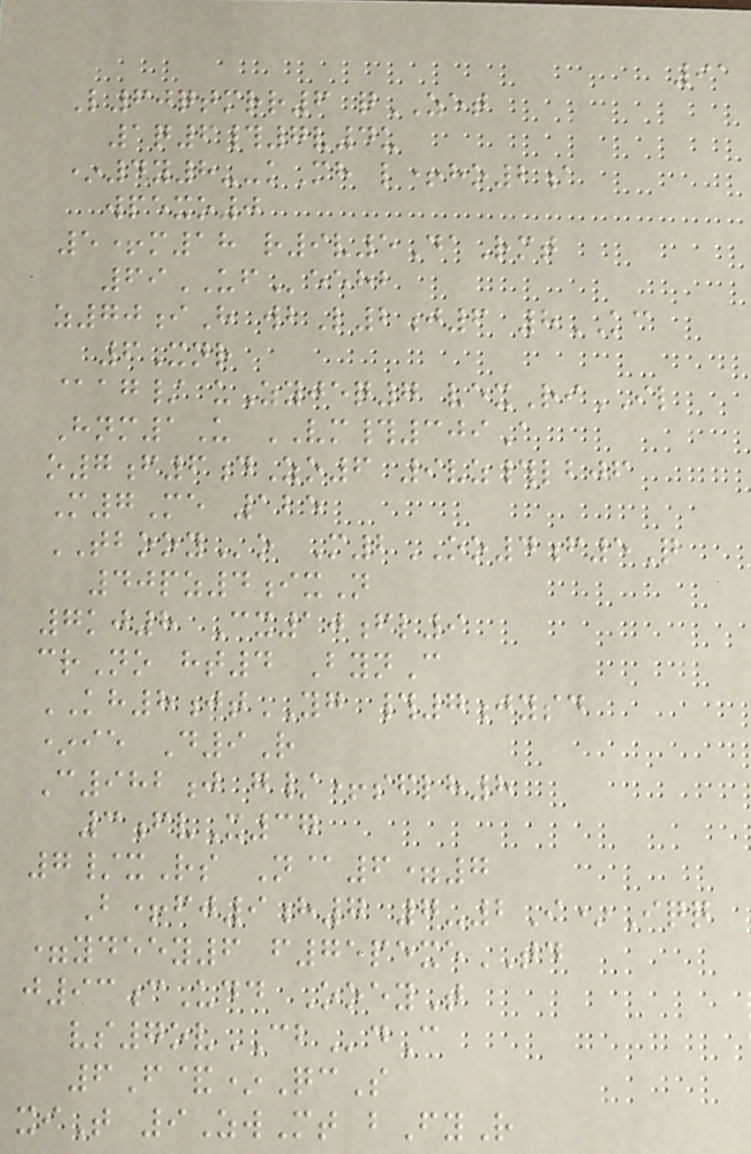91
L60qtmrr6 qZET
1q6#7v4u
*4y8--kMh l+ho2a
wpexo0
5+m18 r9v5DaRmt
69UFeehb
z70iH wbL2j6 8KC
6Xnr
@ag/ uZyjeq7 vexRiIL
Hnm1U VM#309A
o7f6dZo6 9vz#lbjf
M7Me 125
TBOOYo M2OO4f5Q
40pz4ixN
7kj8 Cx10fl9
crNo ht4 BynC
KH8jtYG #7jysd
*ie D9R
C982j g/+sflh8
3fvX37
7/xRs N@6=7
B+fj9h7 7-2I*Iqq
=ydeey6 f75pexeTD
j93cUdd OoeyT
vs7ovCBdC
6F&*QcS
xiT 9ZwMt bFyR
